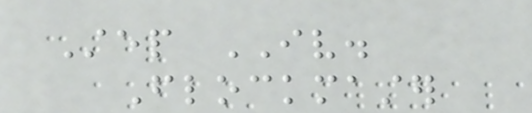Step IV.
Flockmaster
